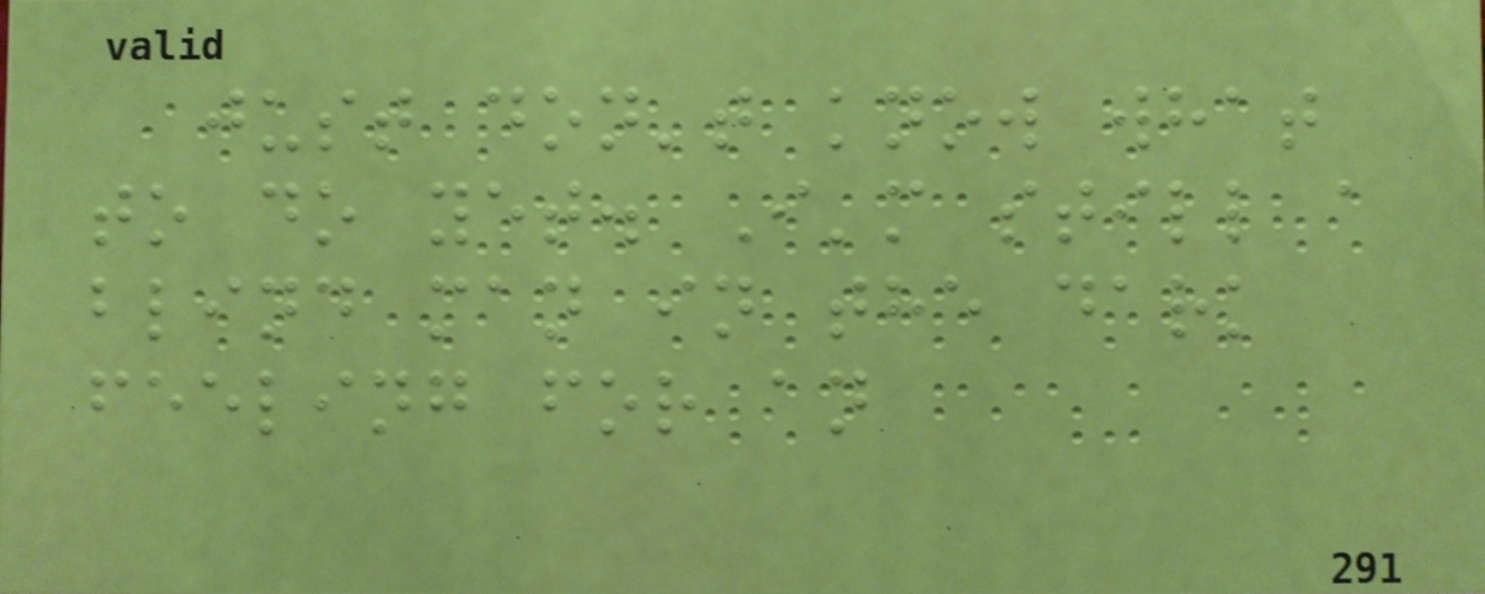just don't know what
to do yet. I'm still a
blind man in the dark
feeling for an
